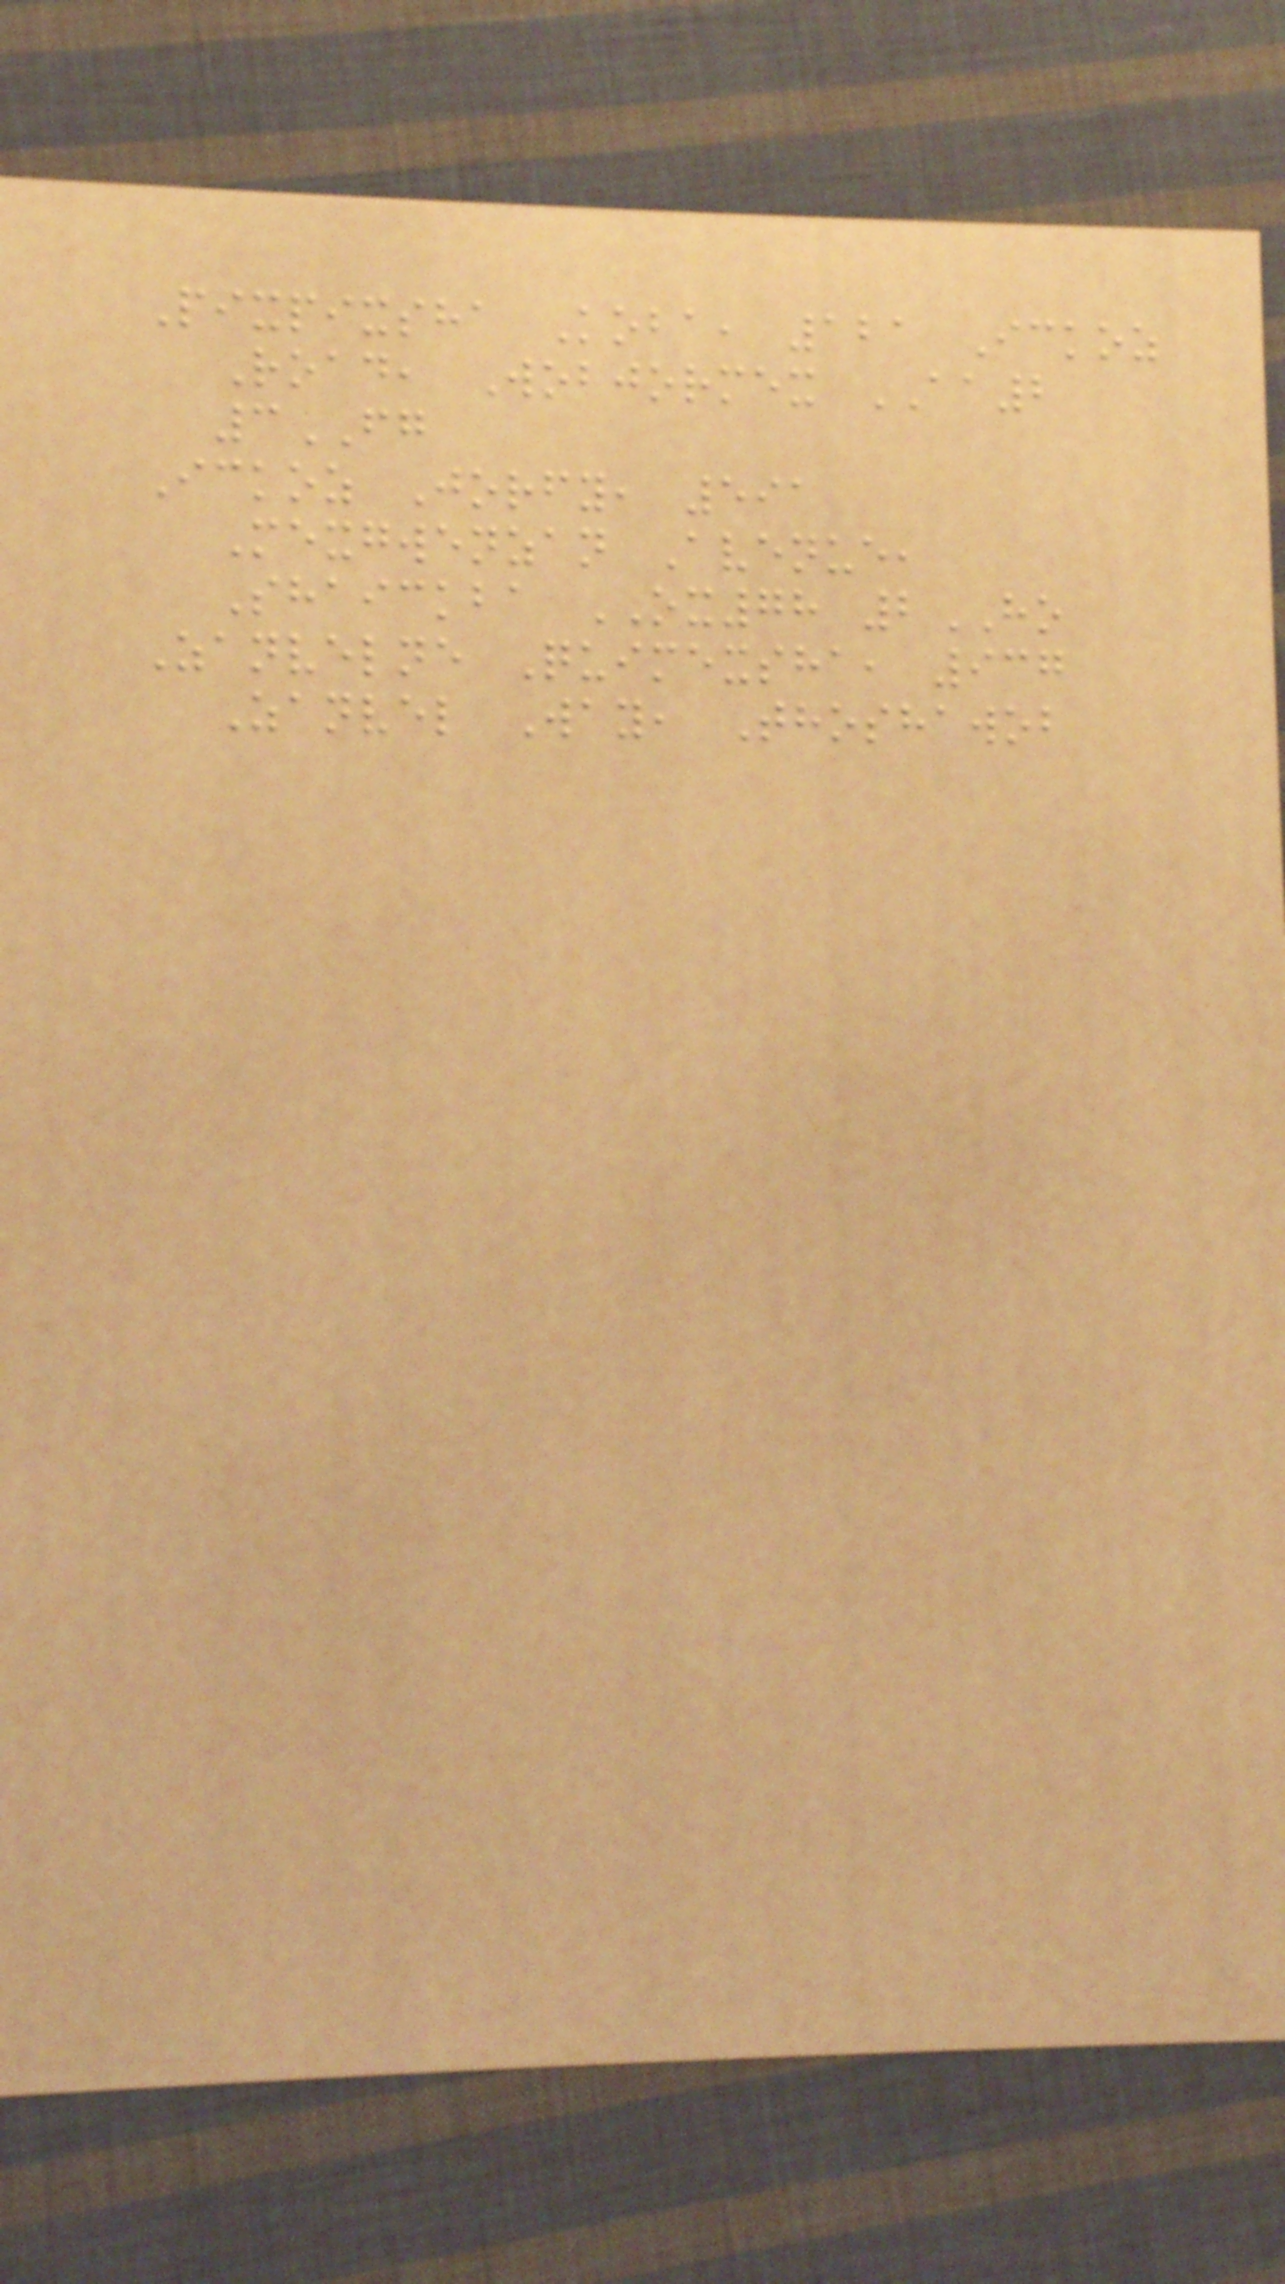Pixpixsha Koba, 121 Ickoz
Road, Wobjormex AA2
3FG
Ickoz Jorfy, 591
Mexgwenzan Avenue,
Shaickba OX78 2HO
Zanvelne Quimexsha, 937
Zanvel Way, Thoshawob
